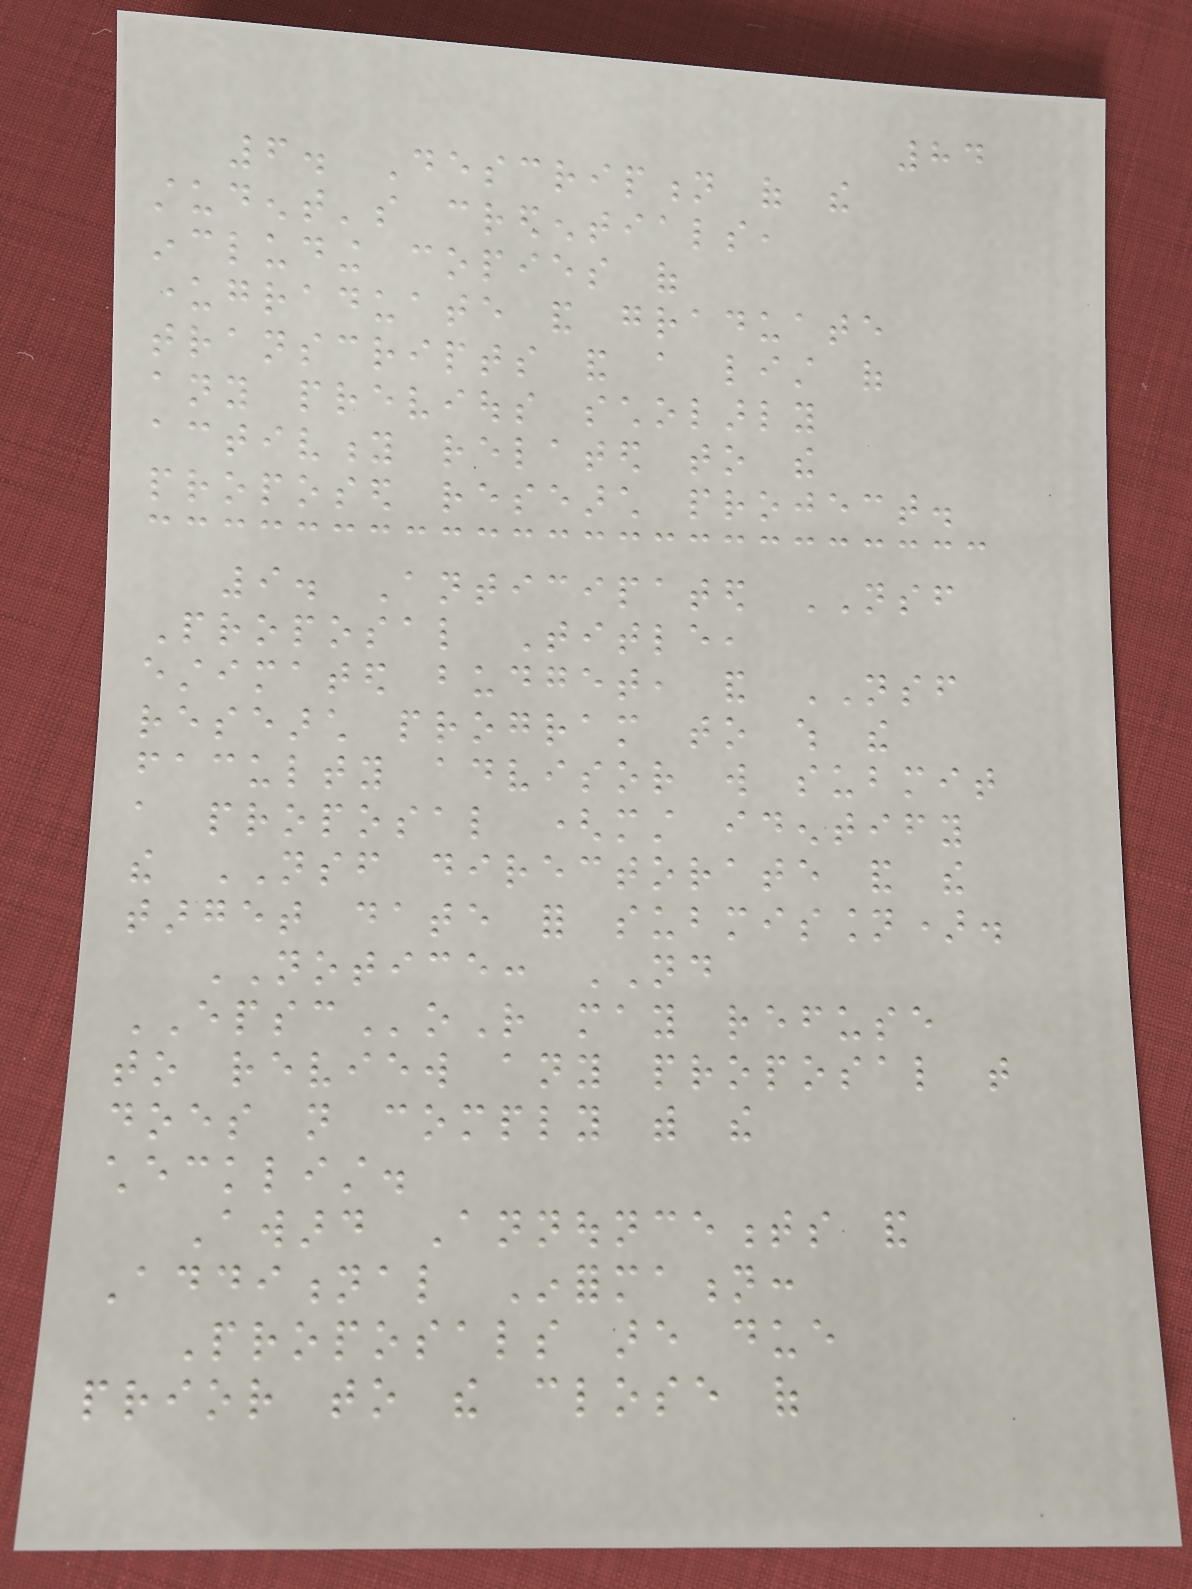84
6. Description of the
student's credentials,
including copies of
undergraduate and graduate
transcripts and a list of
any previous scholarly
activity related to the
proposed research project.
9. Anticipated NSF
Proposal Title,
estimated budget, and NSF
research program to which the
faculty advisor will submit
a proposal (must identify
the NSF directorate and the
target date for submission).
NOTICE: ND
EPSCoR may refuse
to review any proposal that
does not comply with the
checklist.
Award Announcements and
Additional Information:
Proposals are due
prior to the close of
